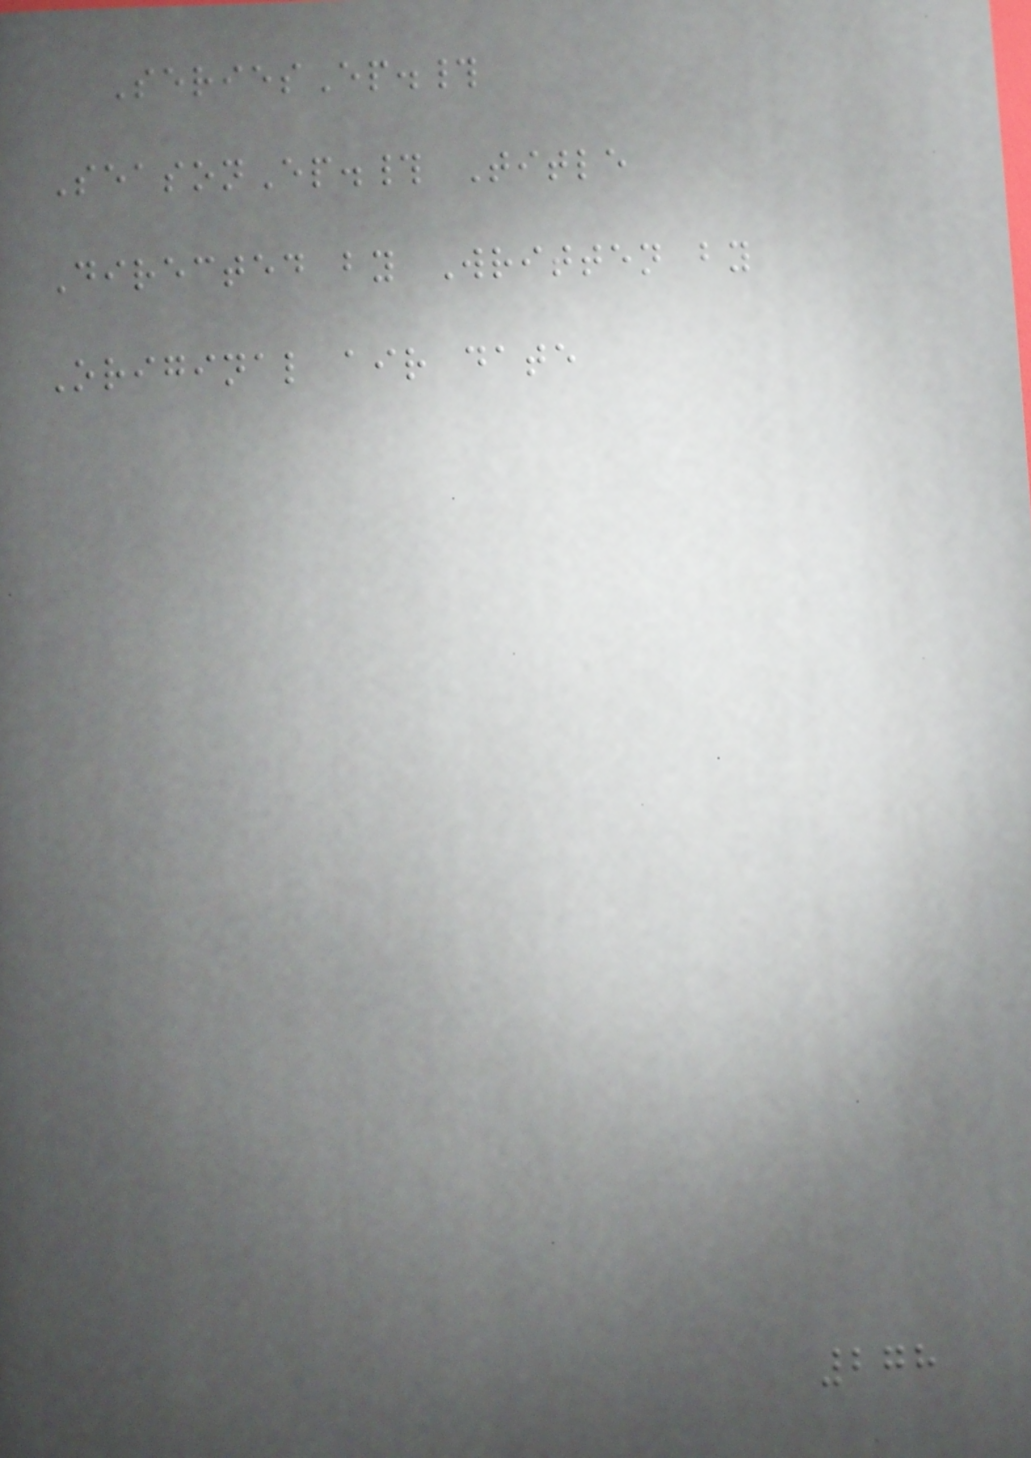SeriesEp.#
SeasonEp.# Title
Directed by Written by
Original air date
278
